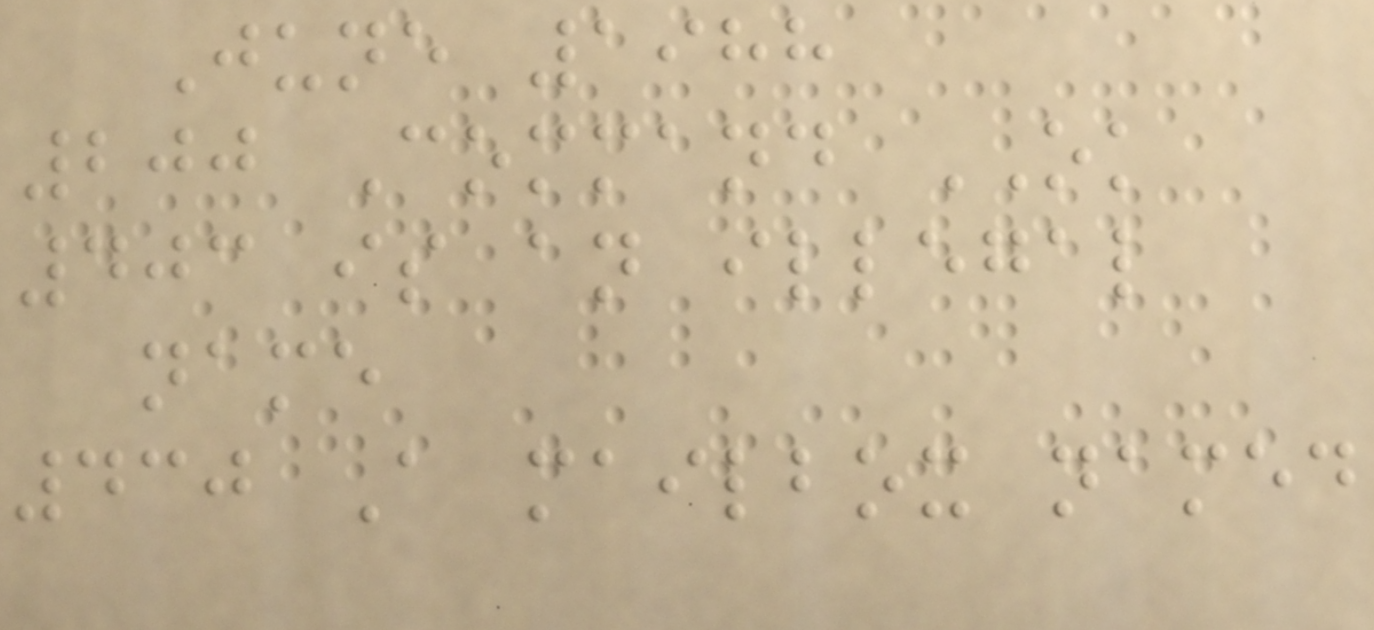June 1988
200 Command OK
403 is an illegal
name
430 A mailbox named
